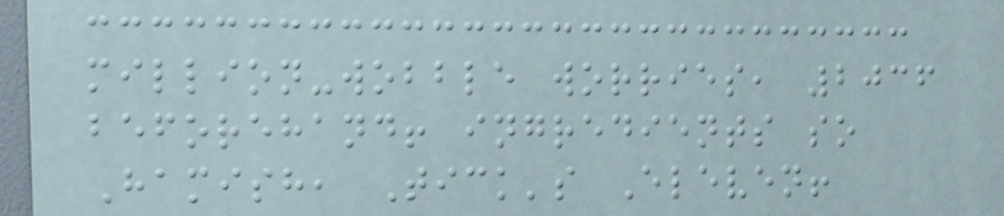million-wobble worries, 2036
beforehand! ingredients so
Hamish, Tick's Eleven!
